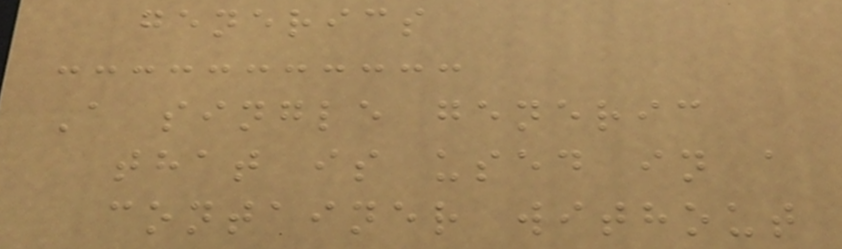generics
A single generic
that is used in a
container without
